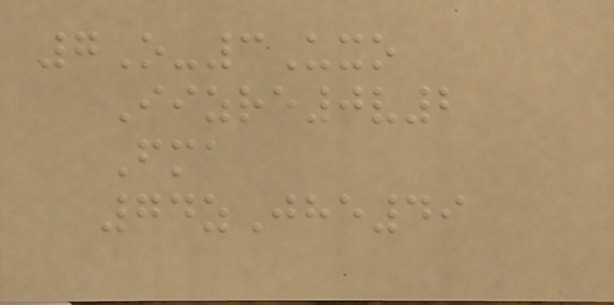7O-3Uxo
Iizre0v2
Fma
74zJhe49
